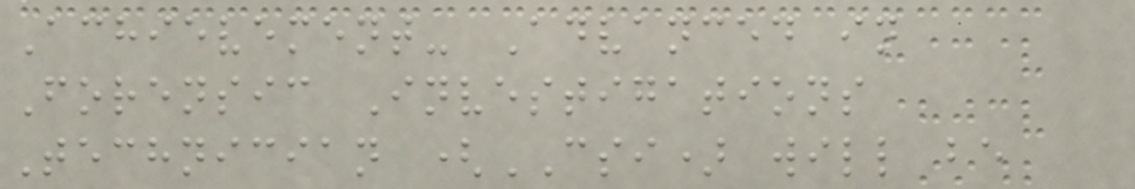Achievement- Advanced in
Forensic Investigations
Technician (CSI) will be
